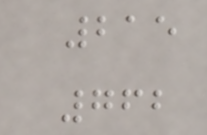215
762
